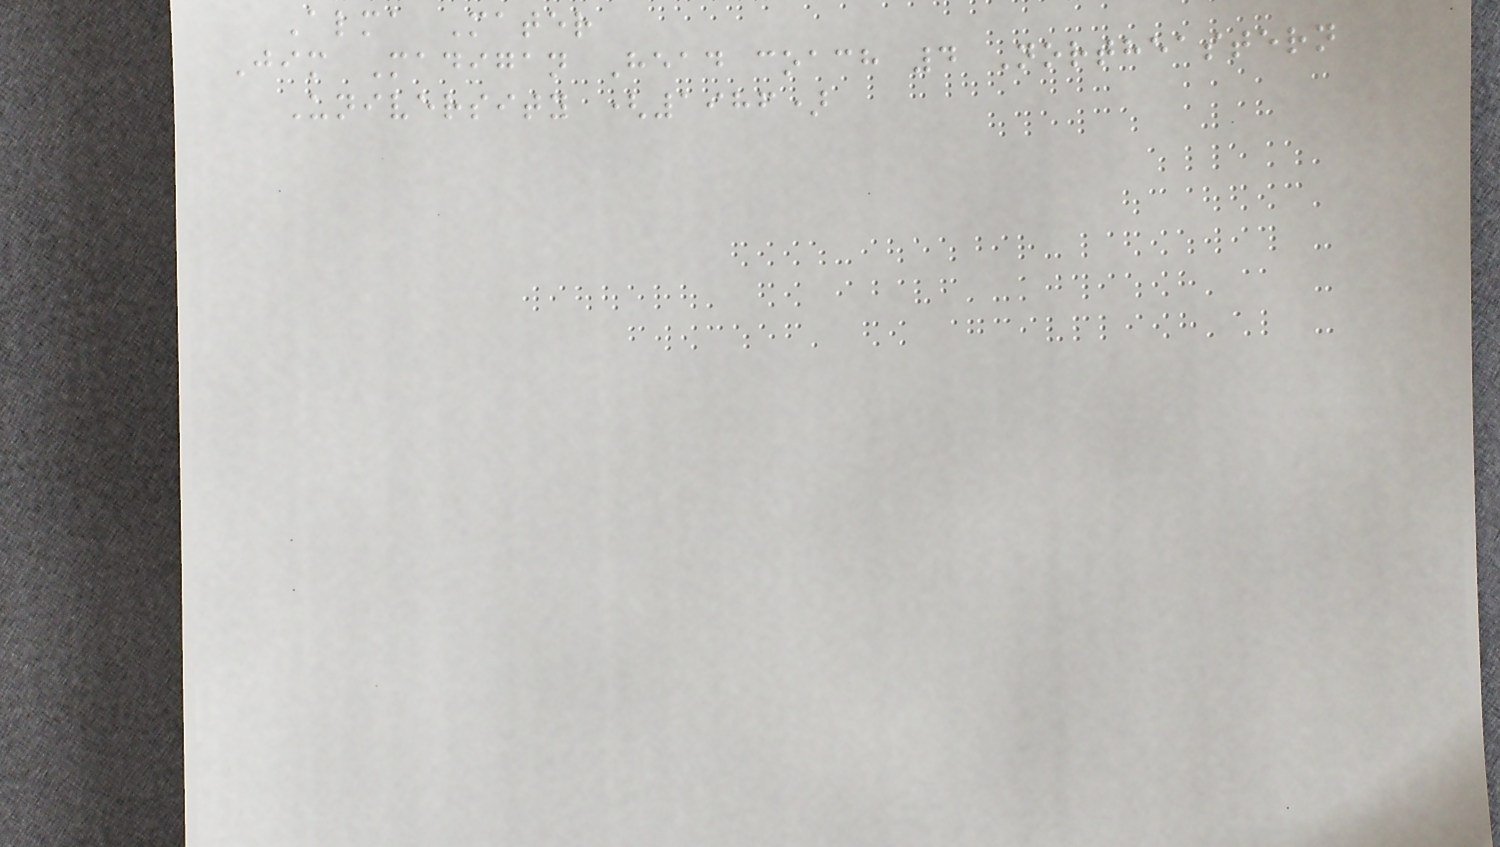Alma Mater
Jim Madigan Head coach 4 Northeastern
University (1986)
